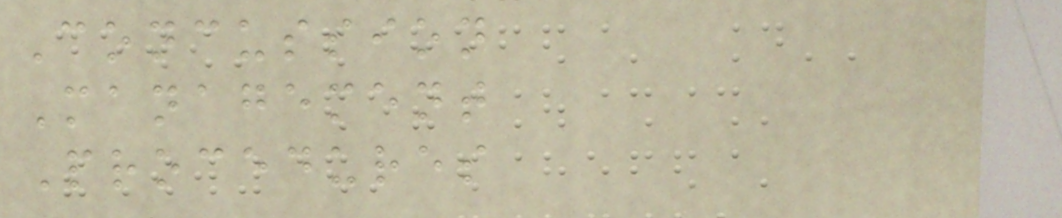Concussion
Management
Procedures
